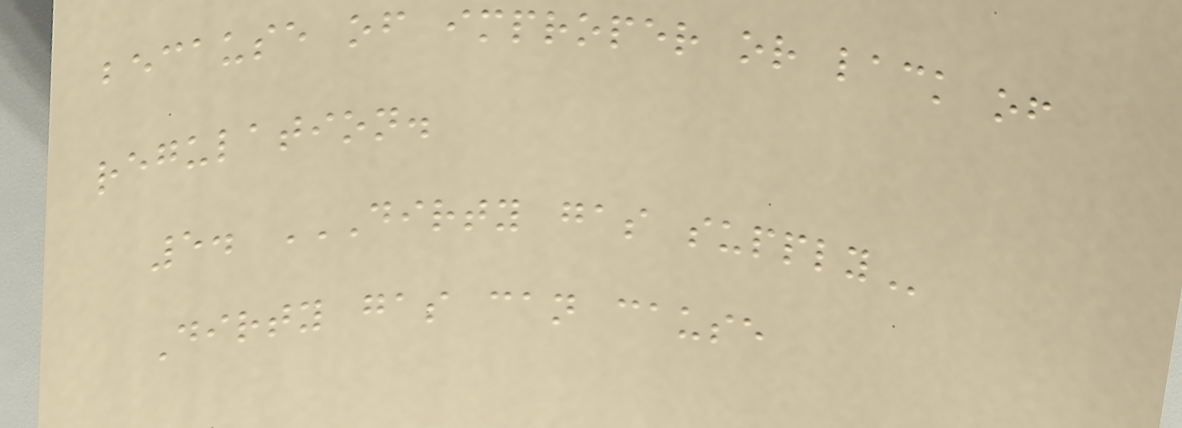because of improper or lack of
regulation.
5. DIRTY GAS SUPPLY
Dirty gas can cause
